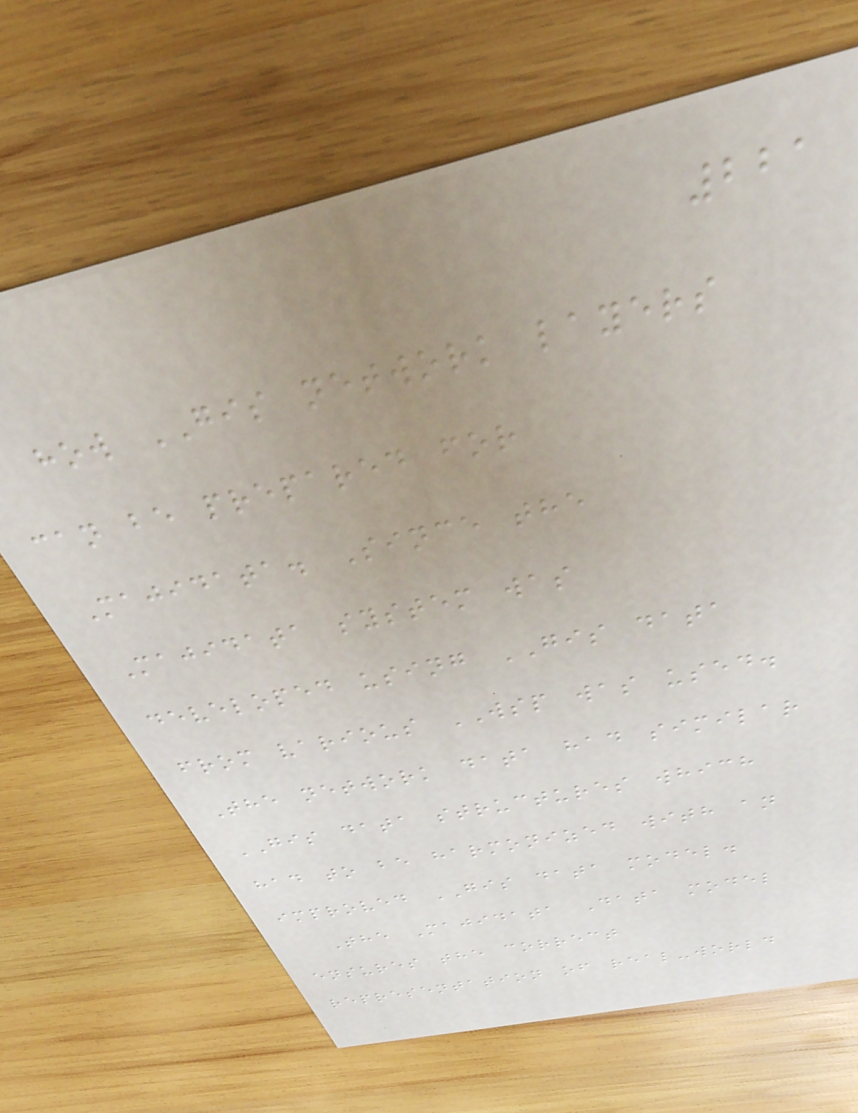221
how GIS network layers
can be prepared for
Majidata. Since the
Majidata system was
developed using GIS data
from various WSP was used.
The network data had similar
GIS data structures which
had to be harmonized with an
improved GIS data model.
The Majidata Data model
ensures the correct
representation of real-world
